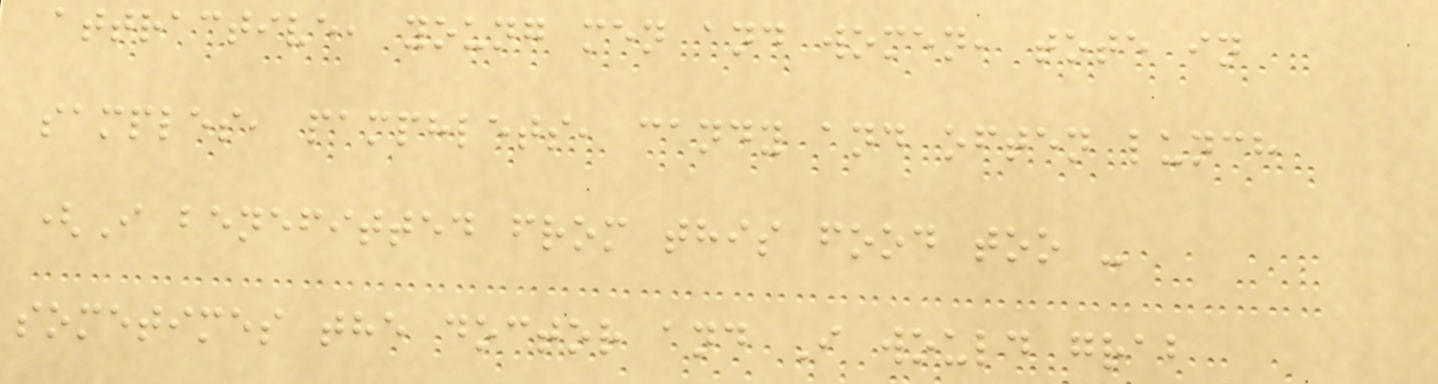attractive, young men and women, tote in
samples, pamphlets, candy and often lunch
(I benefitted from this food too -
sometimes the doctor and I would grab
